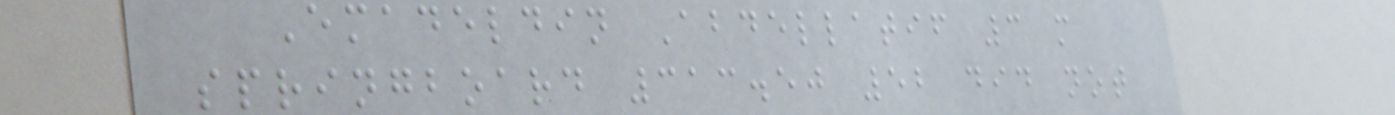Emadeldin Abdellatif 3 m
springboard 313.50 52 did not
